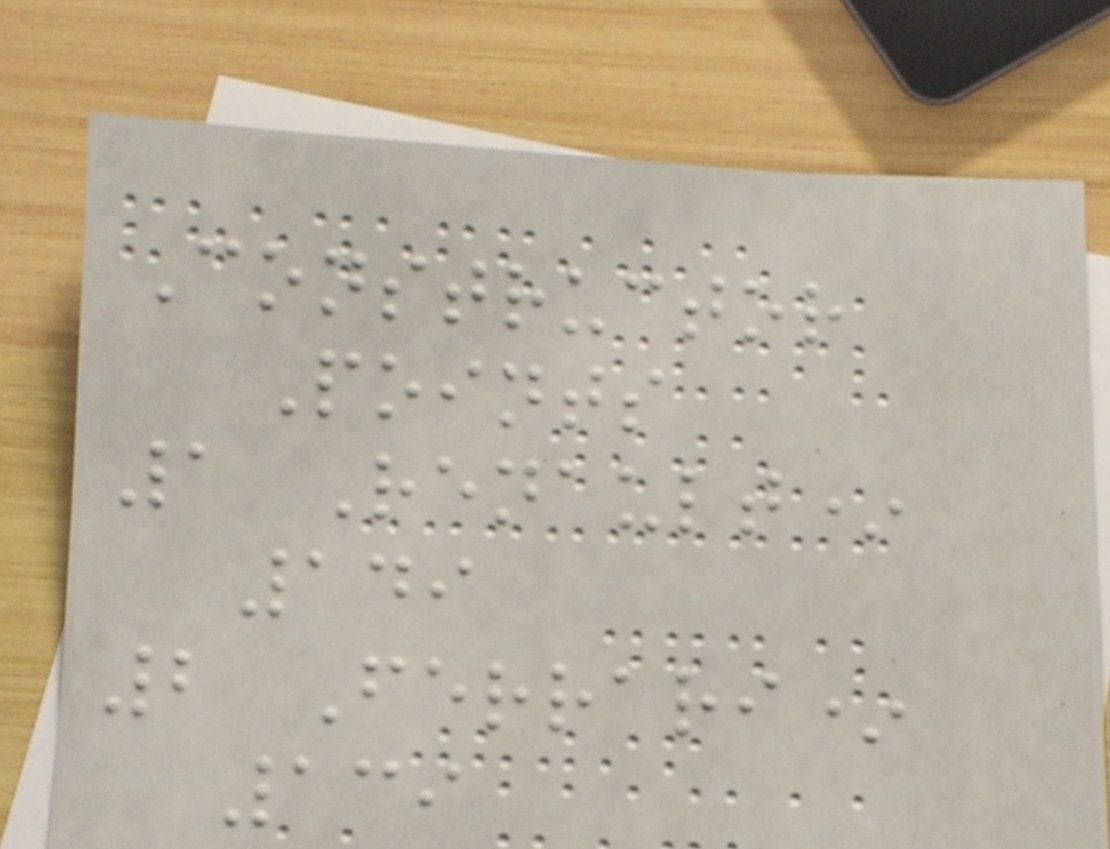Constructor
Points
1 Renault*
149
2 Ferrari*
139
